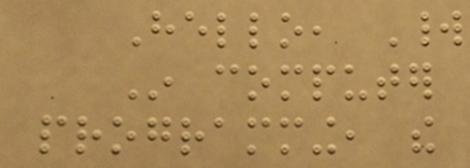Hello, World
In computer
programming, the
